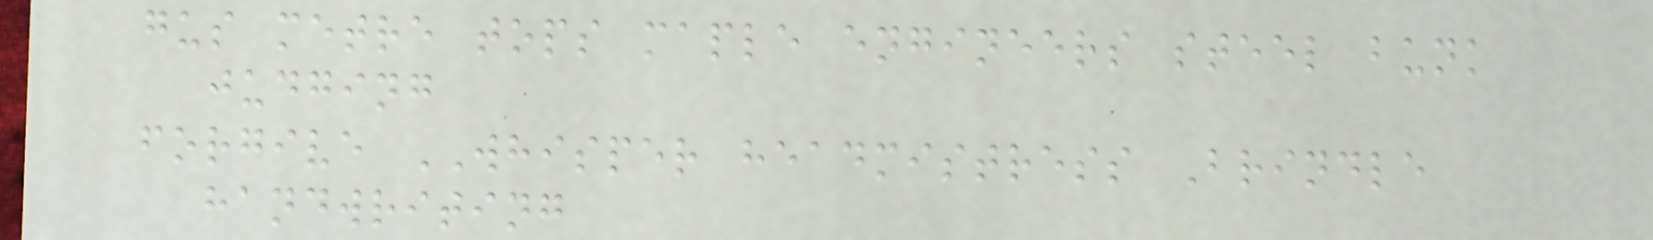gus metre tops maple engineers steel bunk
judging
forgive WHISPER headmistress Brindle
handwriting
